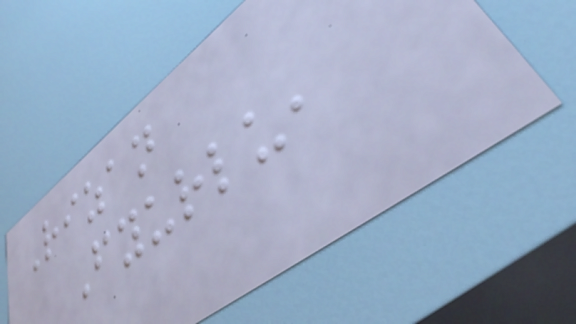Rizan
Fyurlu,
